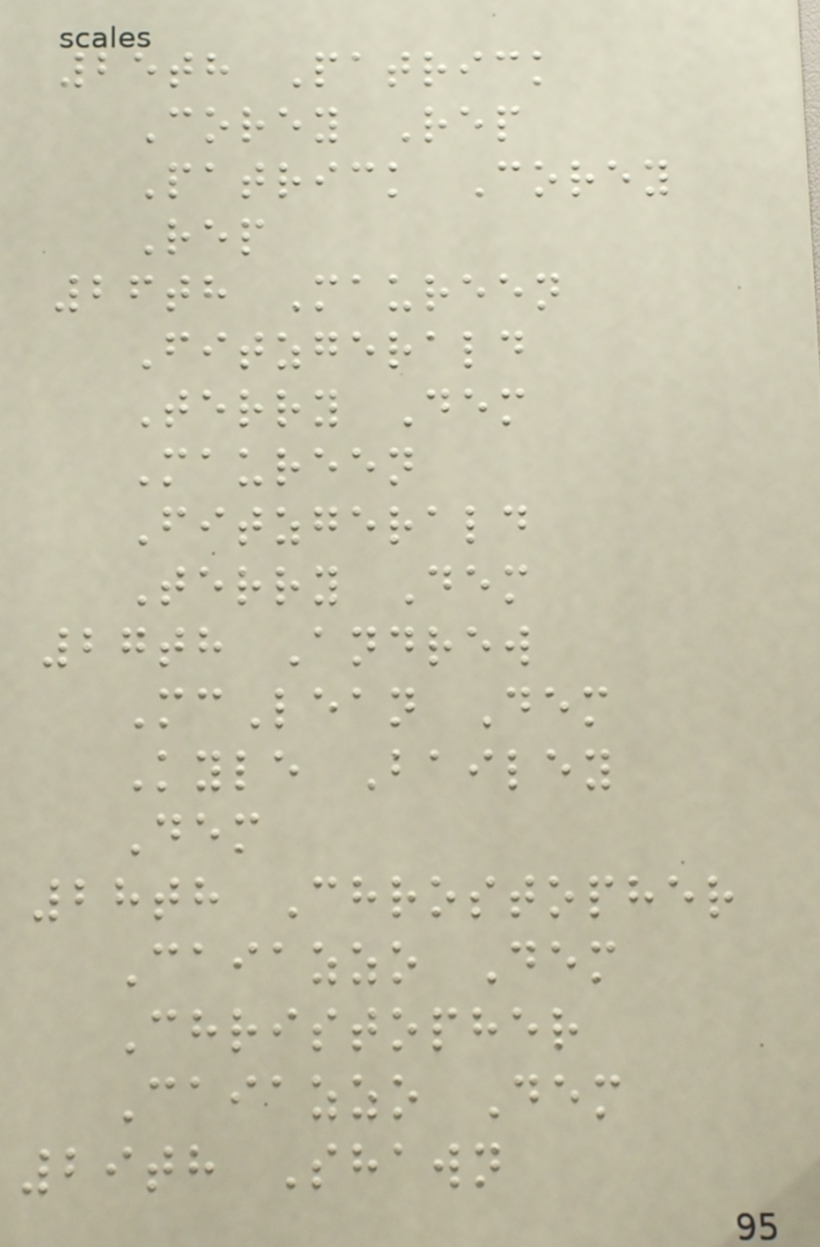25th Patrick
Corey Rep
Patrick Corey
Rep
26th Maureen
Fitzgerald
Terry Dem
Maureen
Fitzgerald
Terry Dem
27th Andrew
McLean Dem
Kyle Bailey
Dem
28th Chrostopher
Caiazzo Dem
Christopher
Caiazzo Dem
29th Shawn
